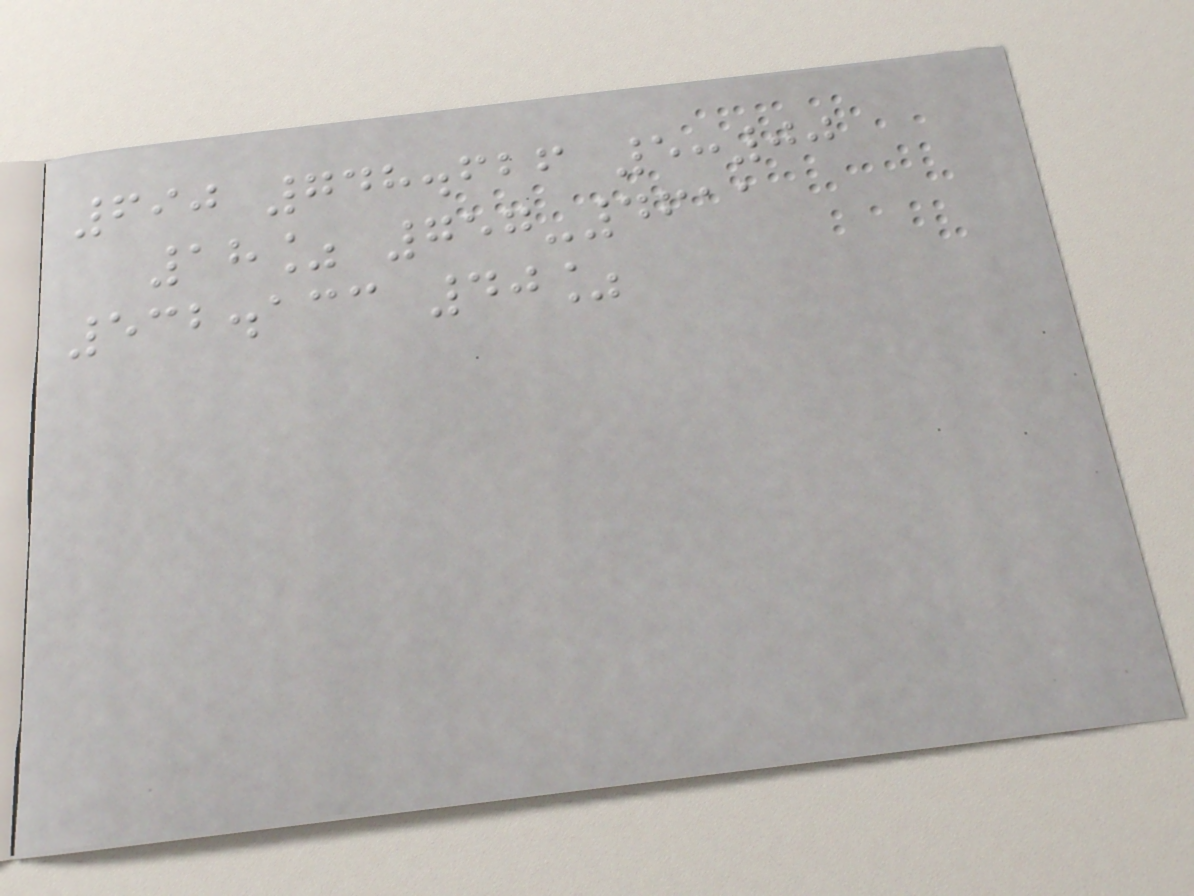690 748.626 5:00
18% 757-4611
532.133 40%
